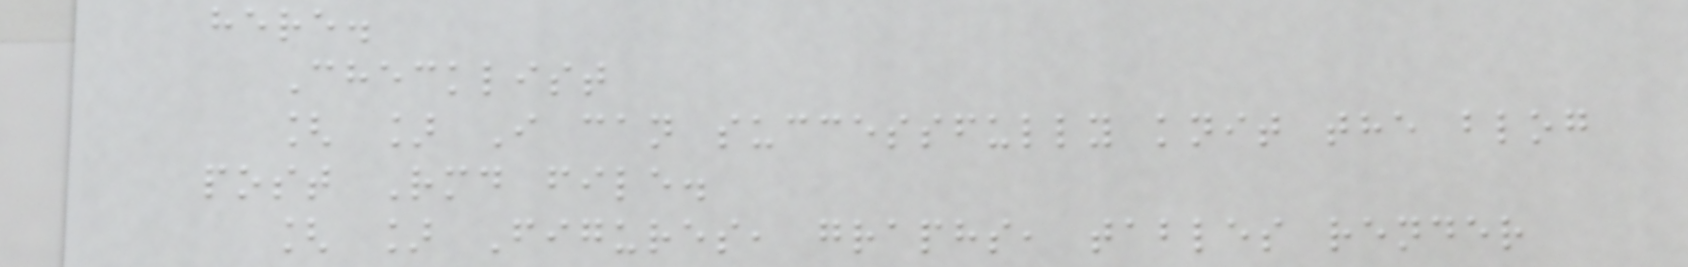here.
Checklist
[ ] I can successfully knit the blog
post Rmd file.
[ ] Figures, graphs, tables render
